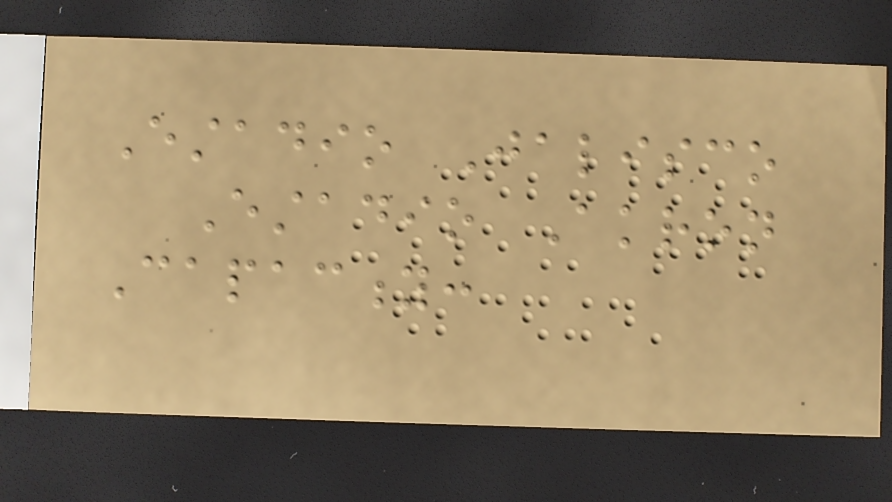Estadio Jalisco
Estadio Akron
Capacity:
